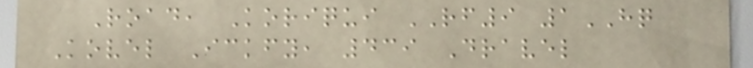Road, Koriqui RF9 1HQ
Kovel Ickfy, 439 Dravel
